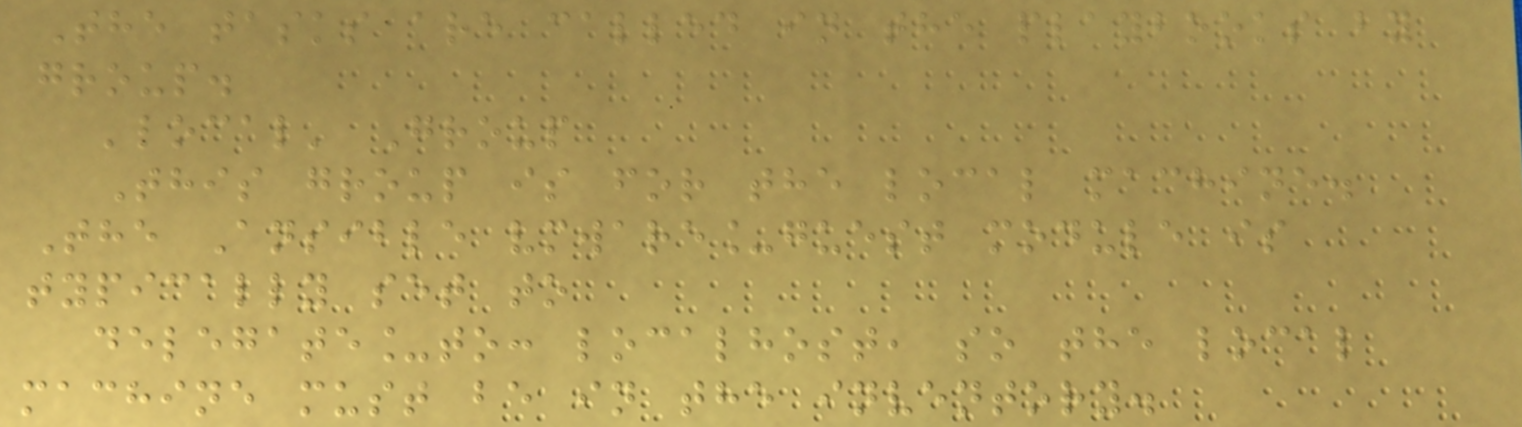The tasks are called in the playbooks by
group.
'local' Group
This group is for the local machine.
The Ansible vmware_guest module is
typically set to
delegate_to: localhost, so the local
machine must be in the inventory.
